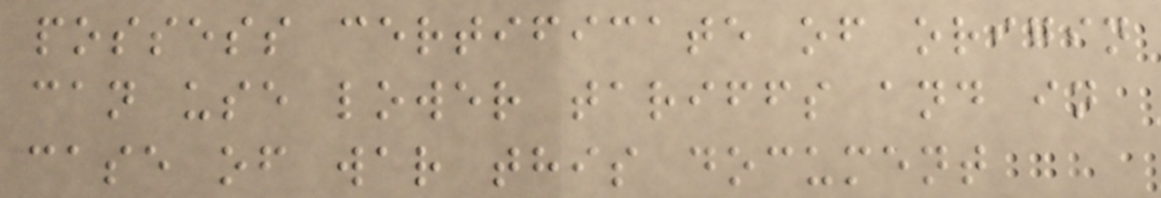possess certificate of origin
can use lower tariffs and in
case of war this document
